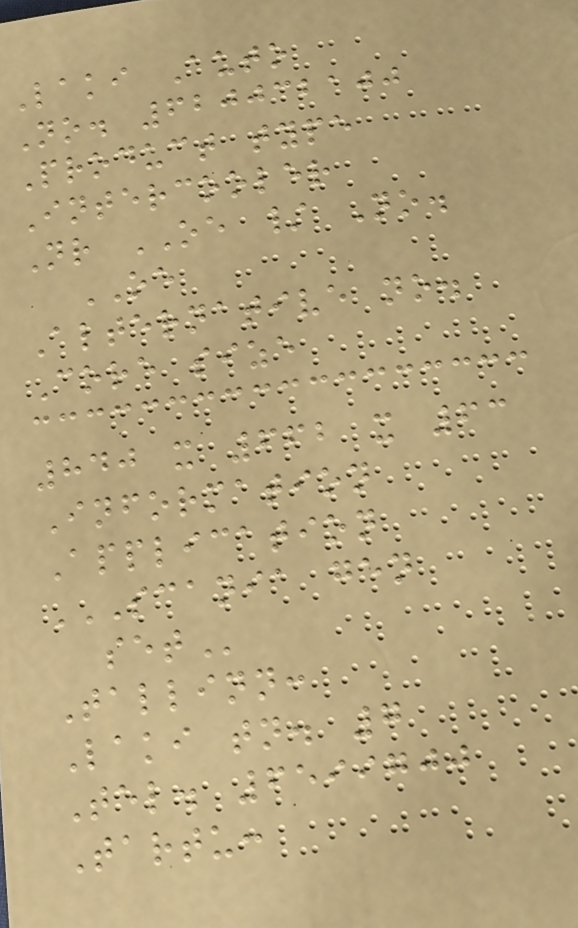Laki Auto
No. 620032100
Product type
Intercooler
Nr OE / No.
OE
Alternative no.
Core size
840 x 662 x 63
Information
Application
SCANIA GEN
SET
Tallinn:
Laki tn. 7
Tel. 6599700
Tartu:
